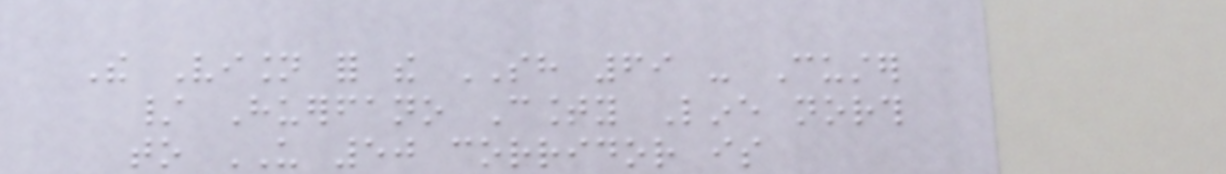The Vision for the SH 69 - Custer
/ Huerfano County Line north
to US 50 corridor is
